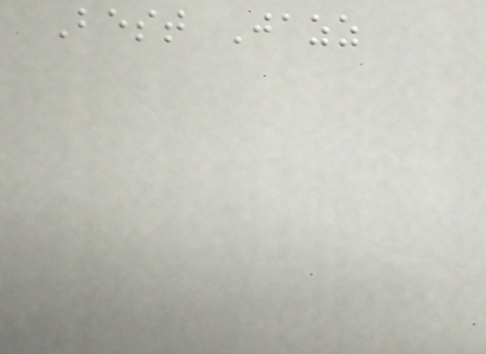Best Jazz
